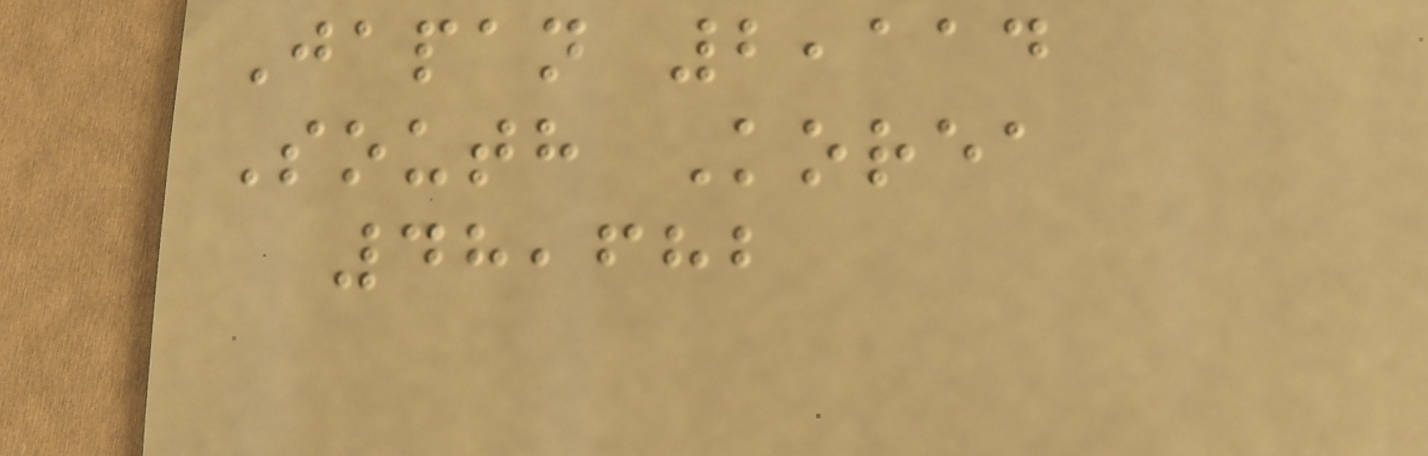Japan 2,114
South Korea
48,682
